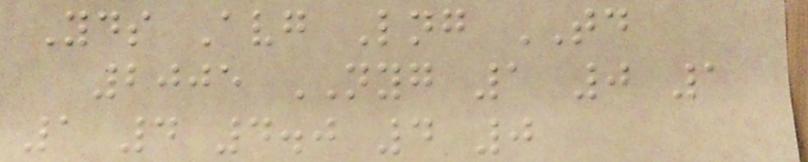Yds Avg Lng TD
2005 NYG 1 0 1
1 4 4.0 4 0
